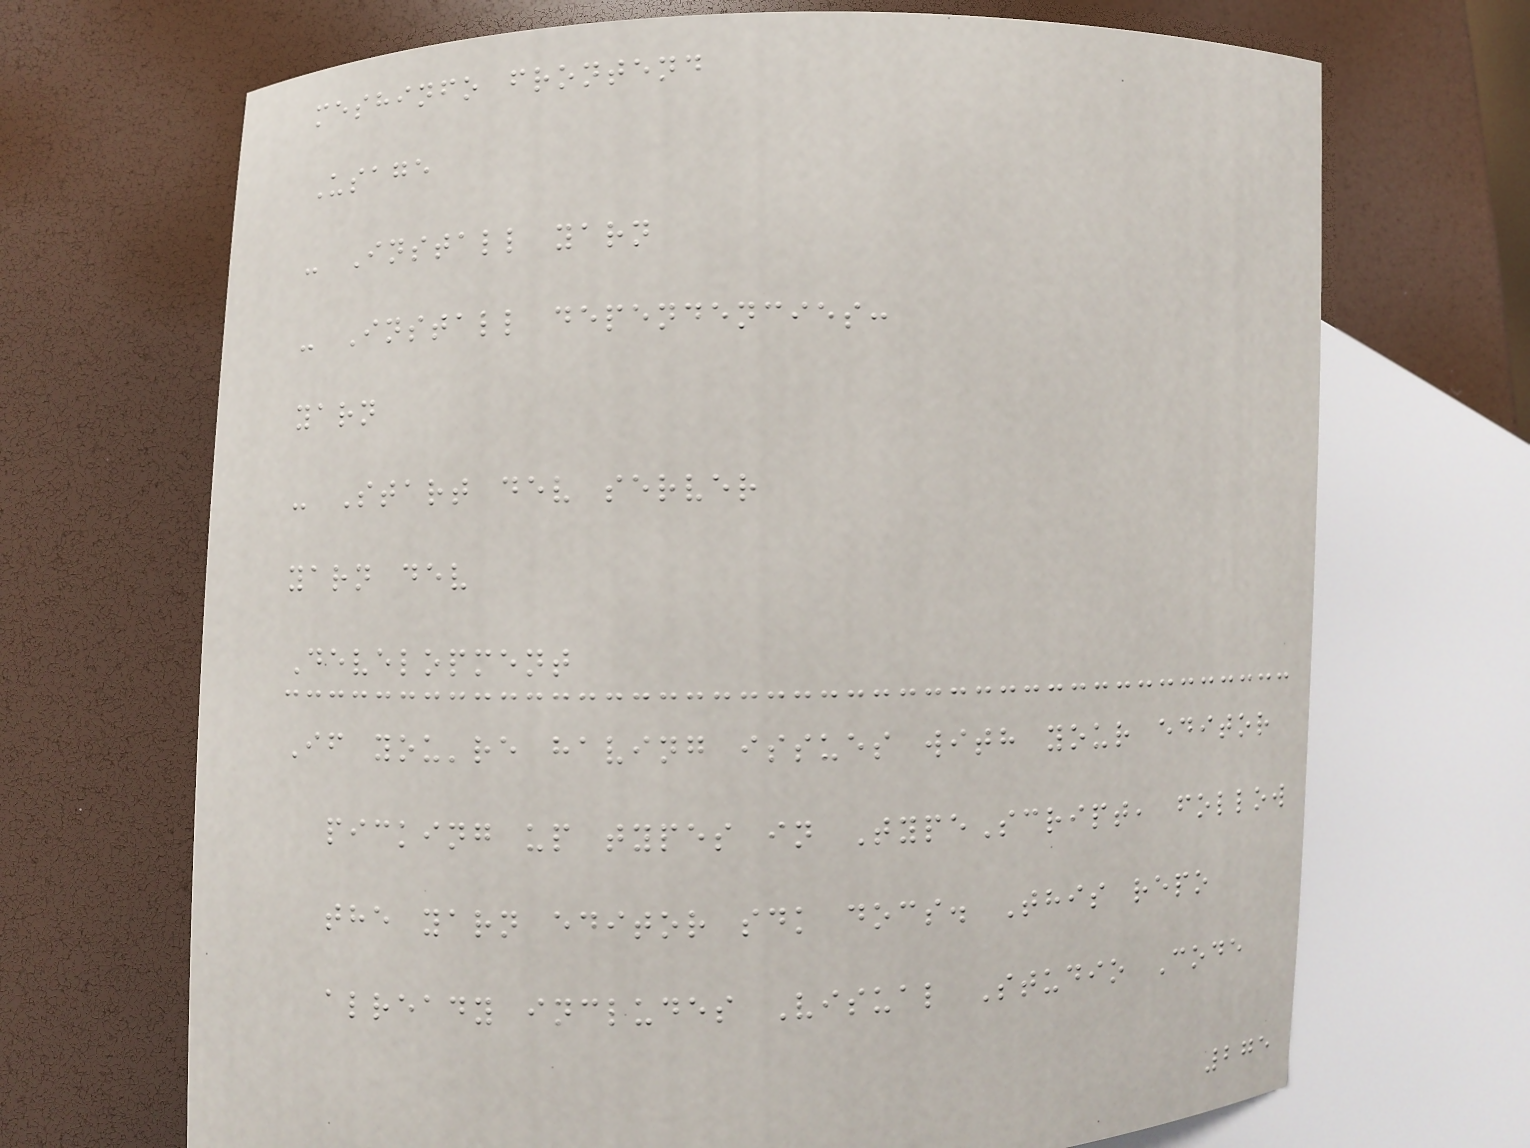meshinfo frontend
Usage
- Install yarn
- Install dependencies:
yarn
- Start dev server
yarn dev
Development
If you're having issues with your editor
picking up types in TypeScript, follow
the yarn editor sdk docs. This repo
already includes Visual Studio Code
275
